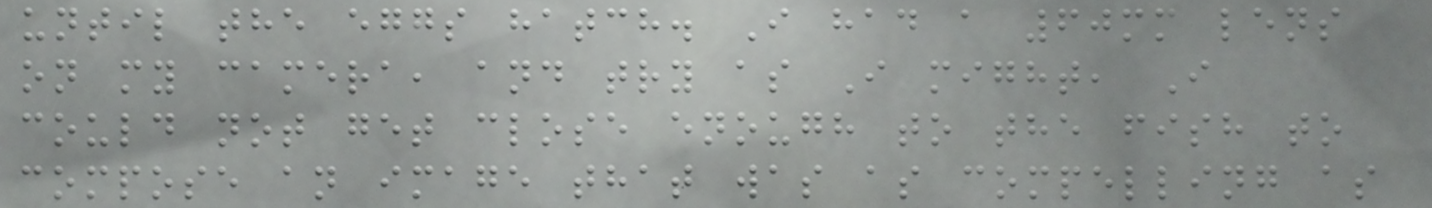until the eggs hatch. I had a 60mm lens
on my camera, and try as I might, I
could not get close enough to the fish to
compose an image that was as compelling as
